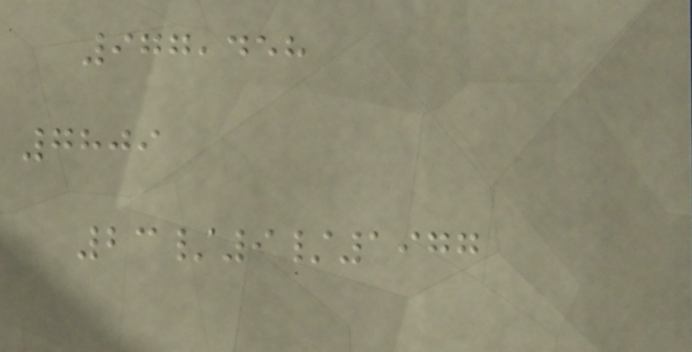977,458
7809
23/9/1977
